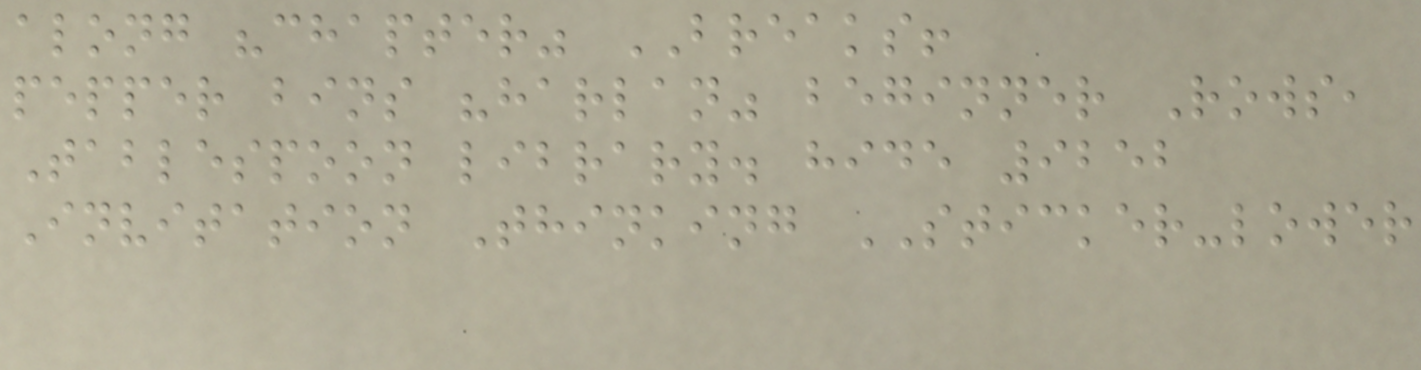along "chapter" BREAKS!
pepper bins "harlan" beginner Rows,
Tablespoon library. hide 9252
Invitation Thinking STICKER-lower
